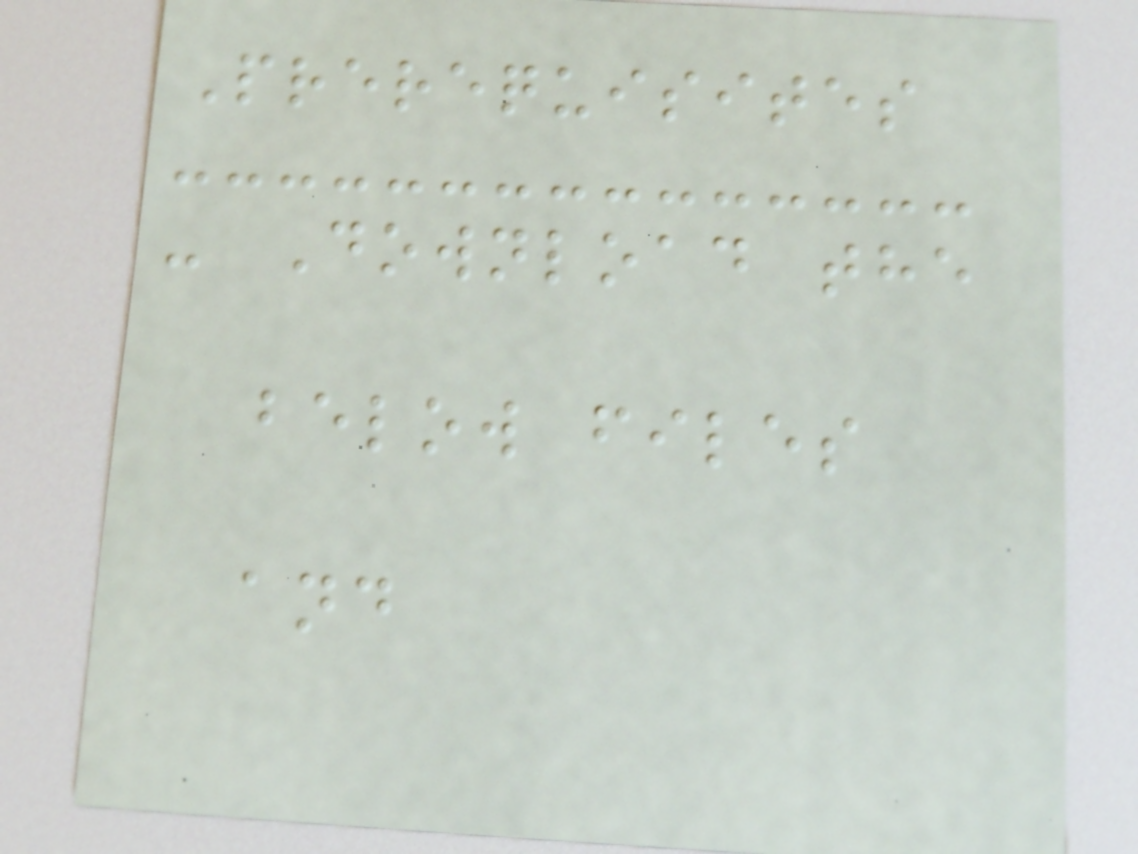Prerequisites
- Download the
below files
and
